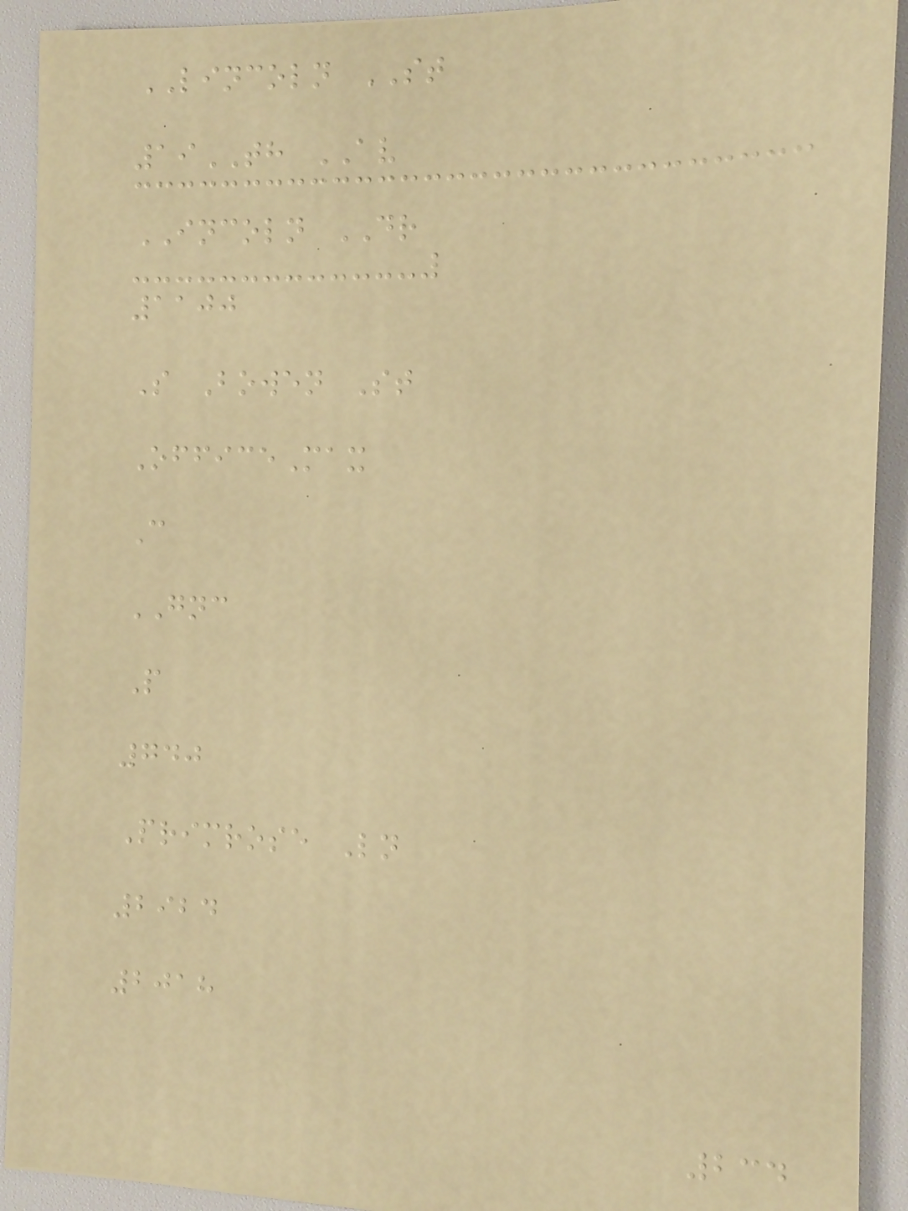LINCOLN ST
19TH AV
INCOLN DR
1100
S Bowen St
OfficeMax
C
GNC
P
740
Primrose Ln
2924
2018
234
